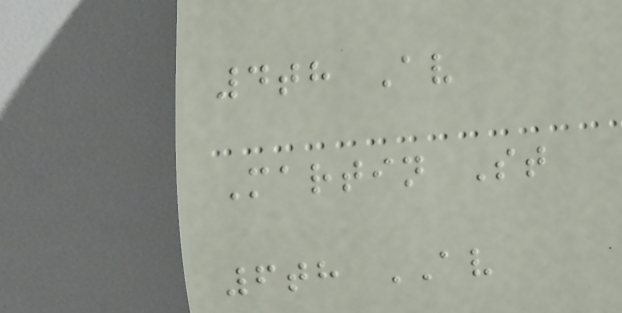4th Av
Martin St
6th AV
